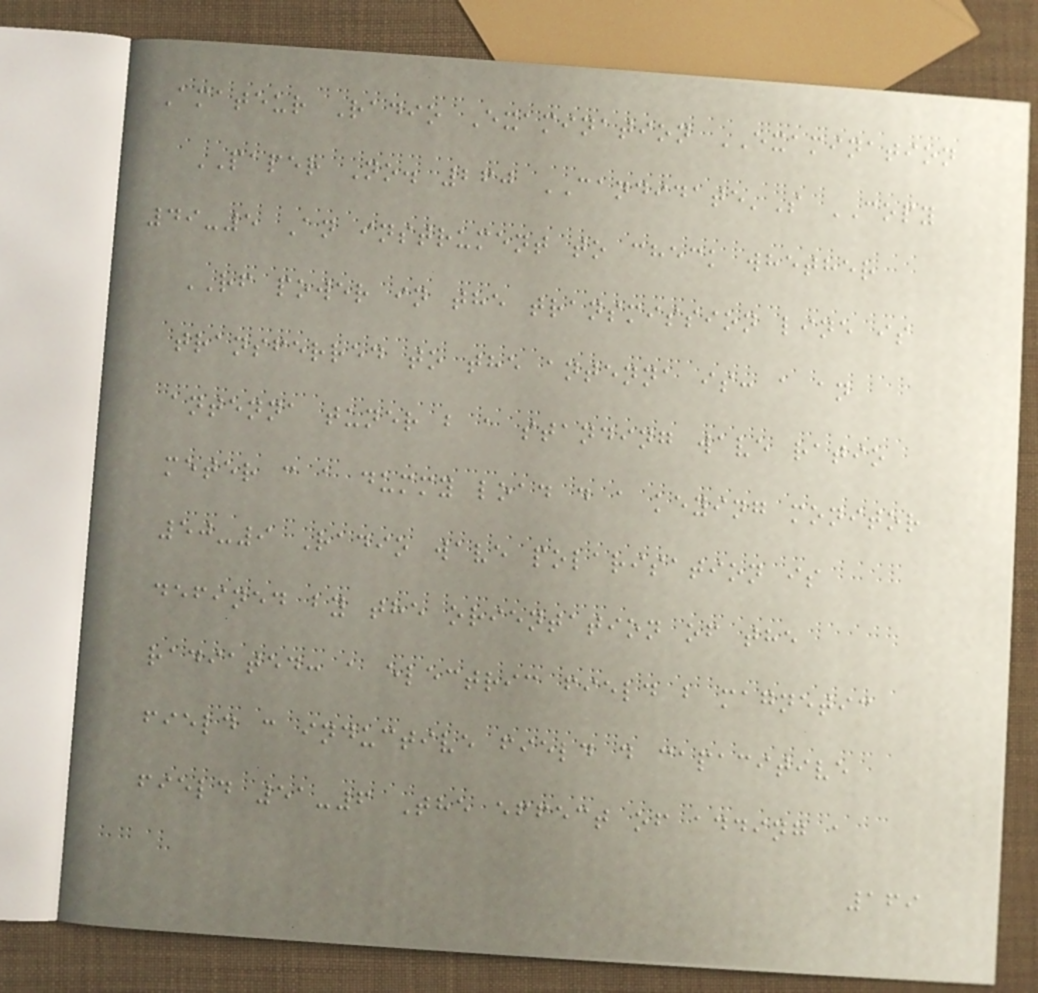Amateur Radio Examination EXAMINATION
PAPER No. 260 CANDIDATE'S COPY
49-5 An instrument to check whether
RF power in the transmission line is
transferred to the antenna is: a an
antenna tuner b a standing wave ratio
meter c a dummy load d a keying monitor
50-9 Radio wave polarisation is
defined by the orientation of the
radiated: a electric field b magnetic
field c inductive field d capacitive
field 51-6 The effect of adding a
169
